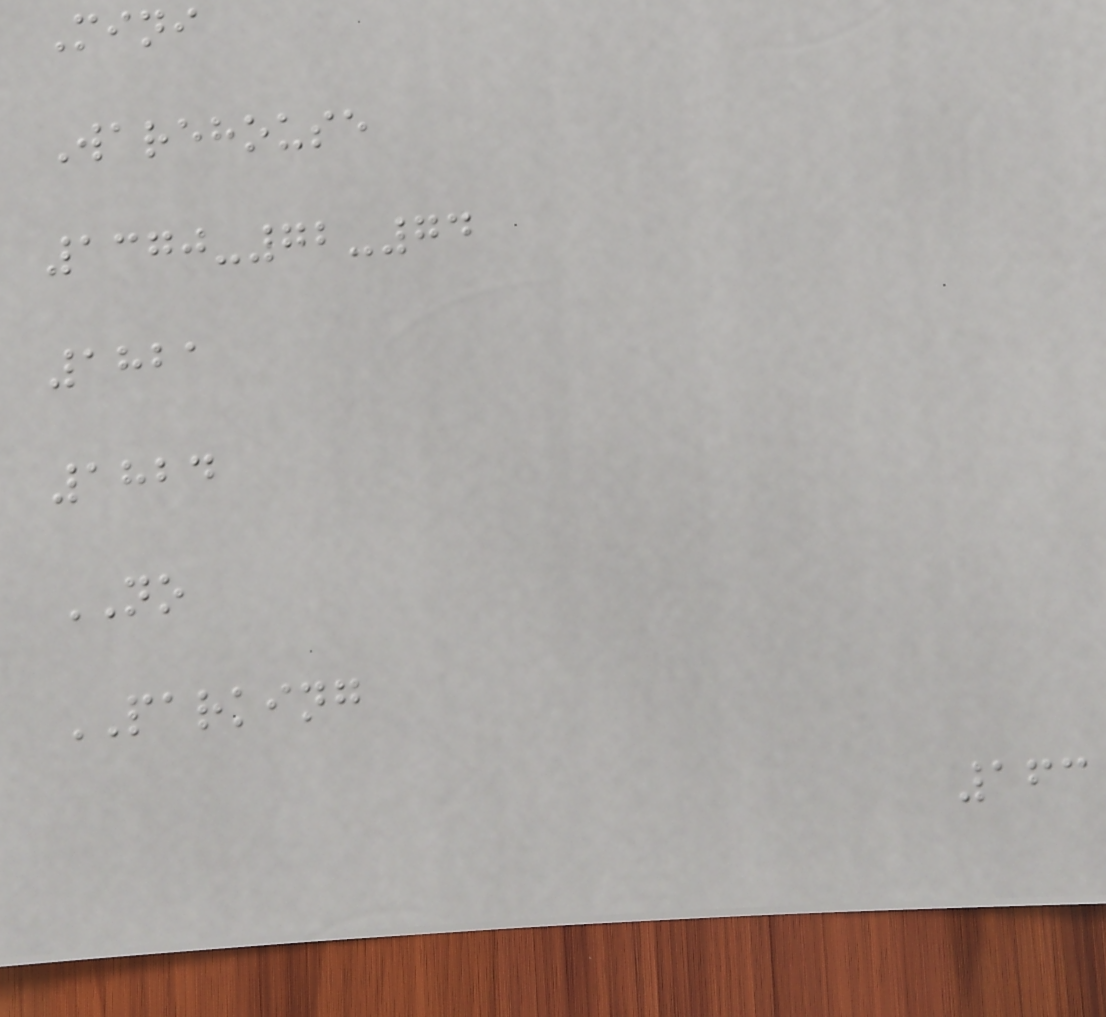Mini
Warehouse
1370-72-74
1821
1824
NO
PARKING
163
